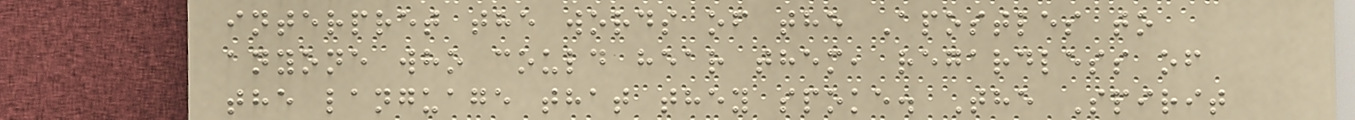interpret the words of the Apostles to
anyone who could hear them, regardless of
the language that they spoke. The Spirit
